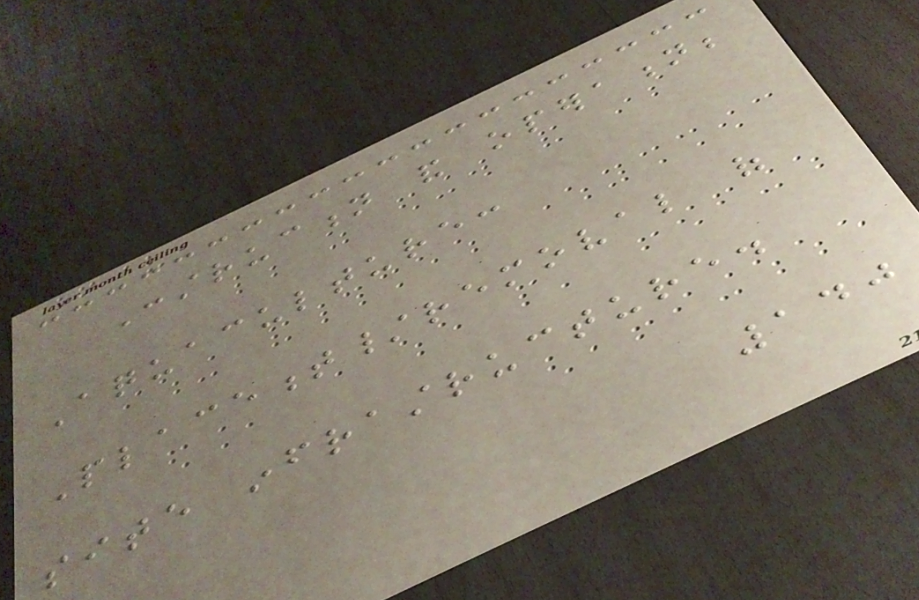Construction and operation;
Aquaculture:
Placement/removal of
site infrastructure.
140
